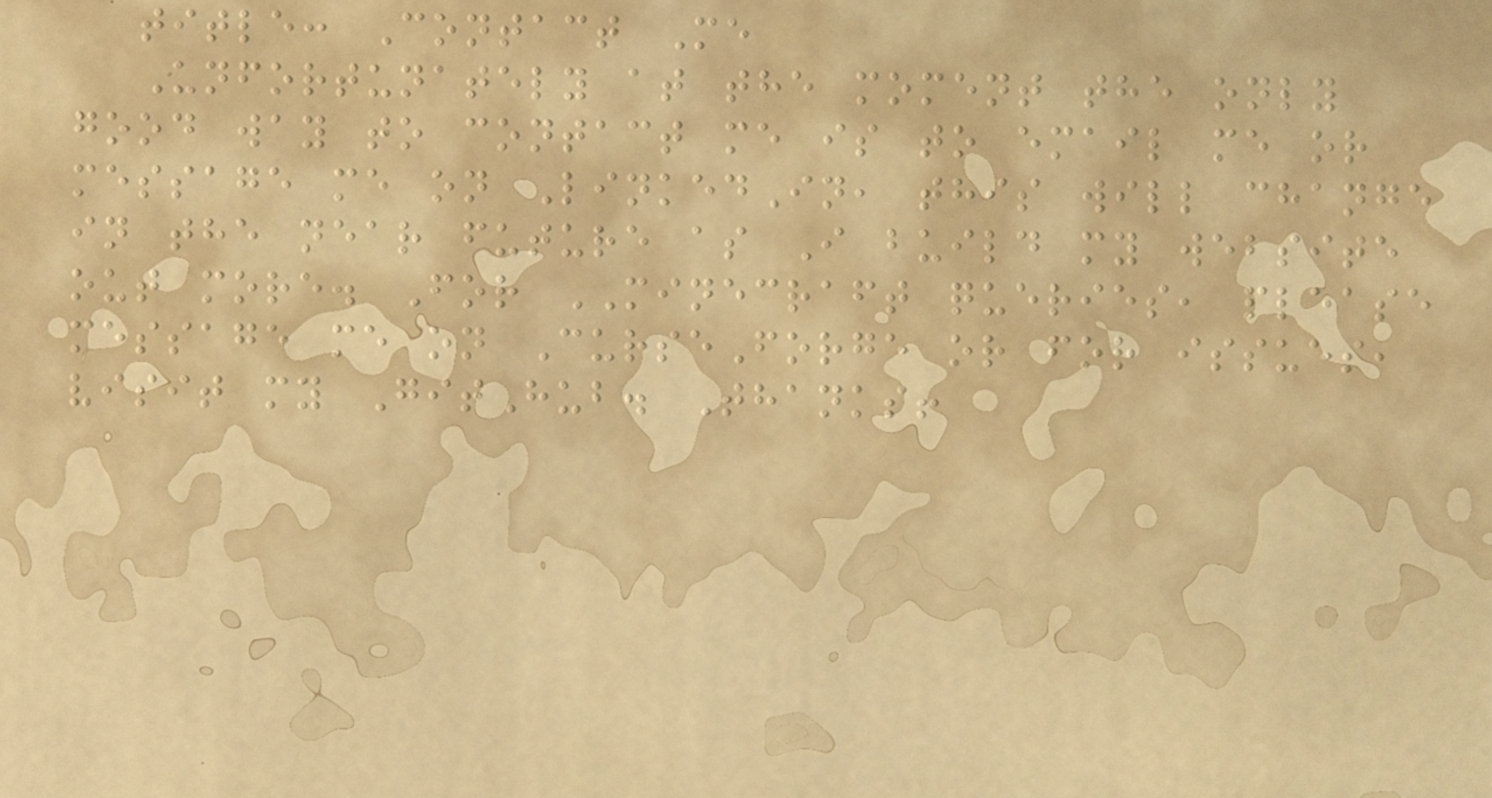title: Contact Me
Unfortunately at the moment the only
good way to contact me is to email me or
message me on LinkedIn, this will change
in the near future as I build my website
out more. For MINECRAFT queries, please
message me on CurseForge or for issues,
visit my GitHub. Thanks!
